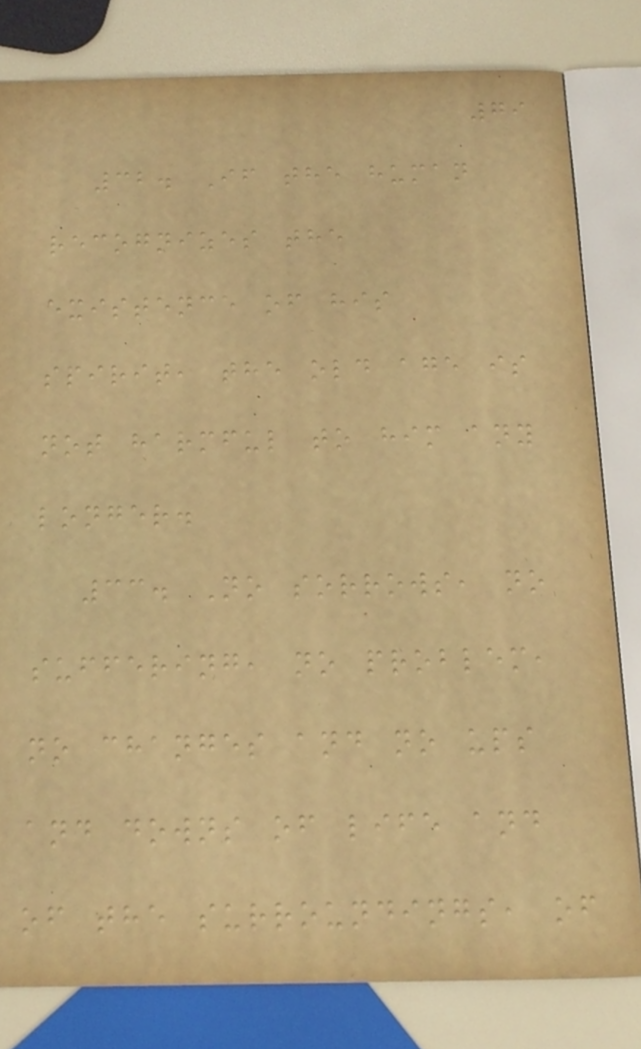79
32. If the human
recognizes the
existence of his
spirit, the old age is
not harmful to him any
longer.
33. No sorrows, no
suffering, no problem,
no changes and no ups
and downs of life and
of the surroundings, of
